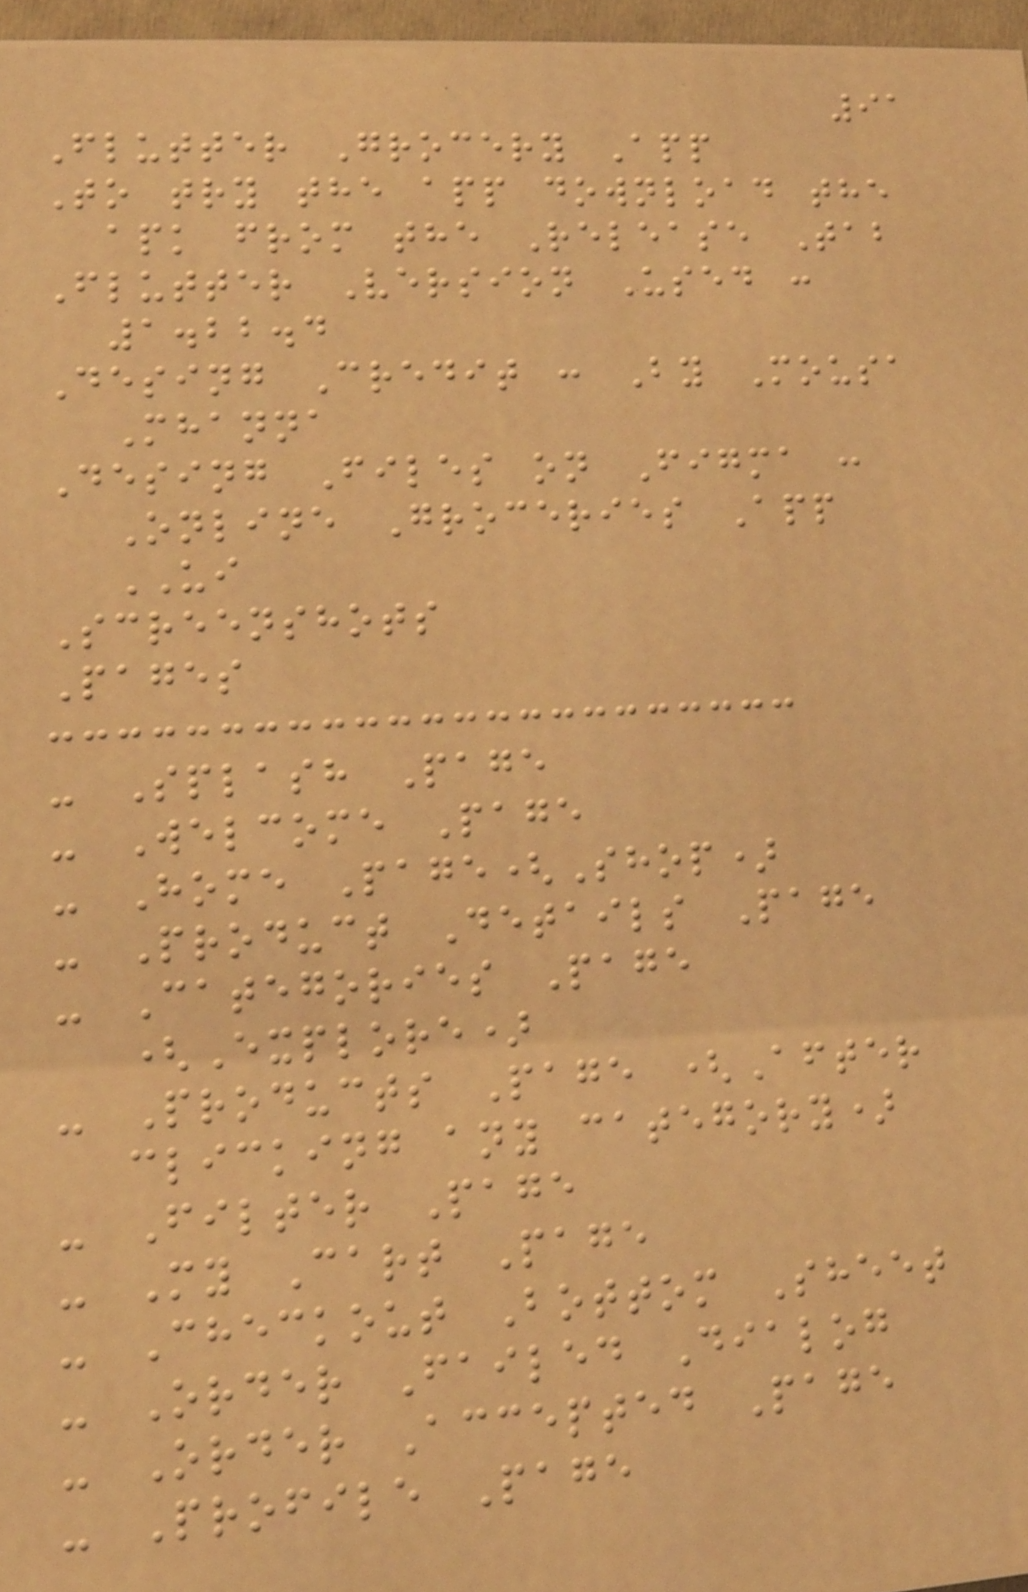91
Flutter Grocery App
To try the app download the
apk from the Release Tab
Flutter Version Used :
1.22.4
Desing Credit : By Mousa
Mhanna
Desing Files on Figma :
Online Groceries App
UI
Screenshots
Pages
- Splash Page
- Welcome Page
- Home Page(Shop)
- Product Details Page
- Categories Page
(Explore)
- Products Page (After
clicking any category)
- Filter Page
- My Cart Page
- Checkout Bottom Sheet
- Order Failed Dialog
- Order Accepted Page
- Profile Page
